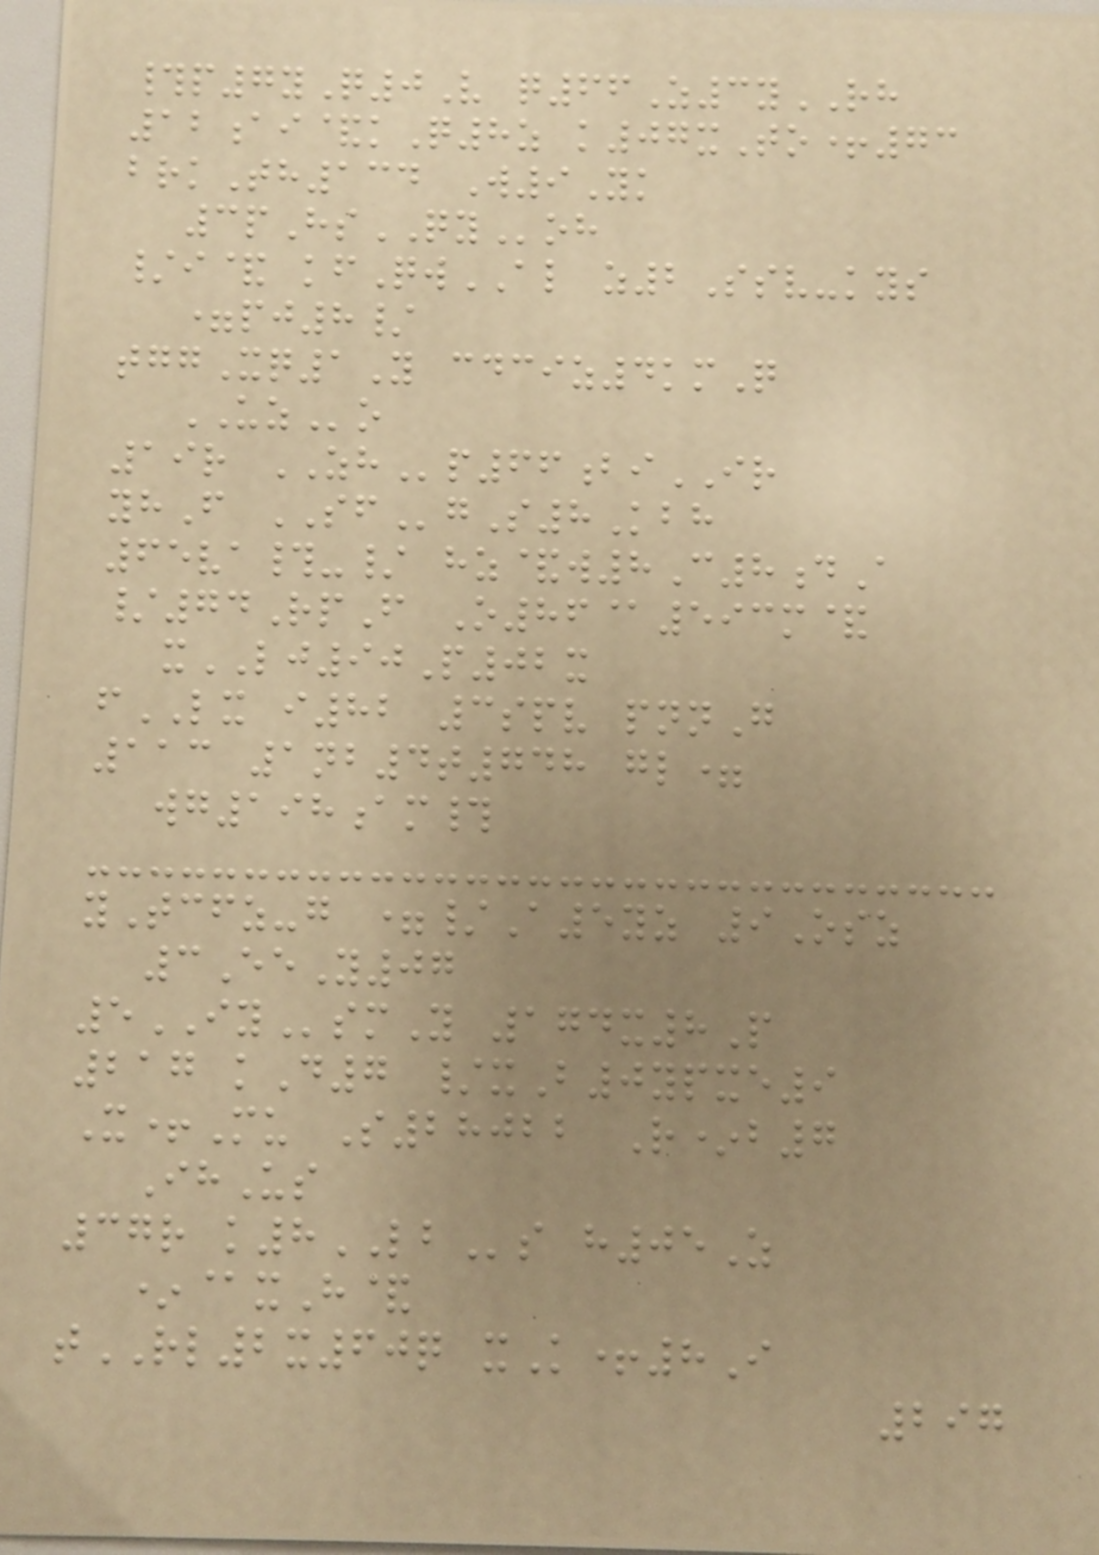#p7yQ0V q66Z3yRH
12ai&kQ8z k07xTo+73
brkTh134 W9Yk
3pHsQYoh
/i& kfQwAL z2Ssv-kys
=pj8/
tggXq1Y cdciz4kmQ
UZo
19r ZHp66biIR
yhF SFgS8Kbh
65va#-/ hz&w8C8dA
/74RpF O86@593m&
xLJ90P02x
fLX i82 3spv pnnG
113 1nb4t748 gl=
wg198am#
yTcfz-g =/A5yz 9Osz
3EeY07
5IYsmY 174x8P
217 kD7 /xB0ypxe9
X+Mu S28022 R*b7
IhUs
37r k8LBs h05Z
*@xH&
tRL2x60q xK+8I
297
